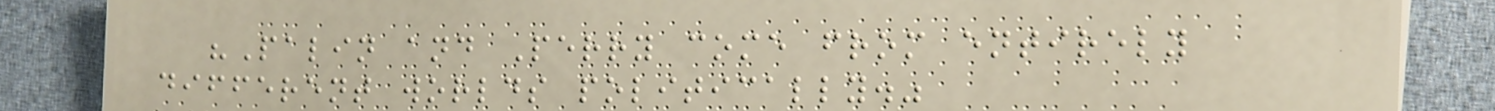"Palin and Perry come from entirely
different worlds politically."
